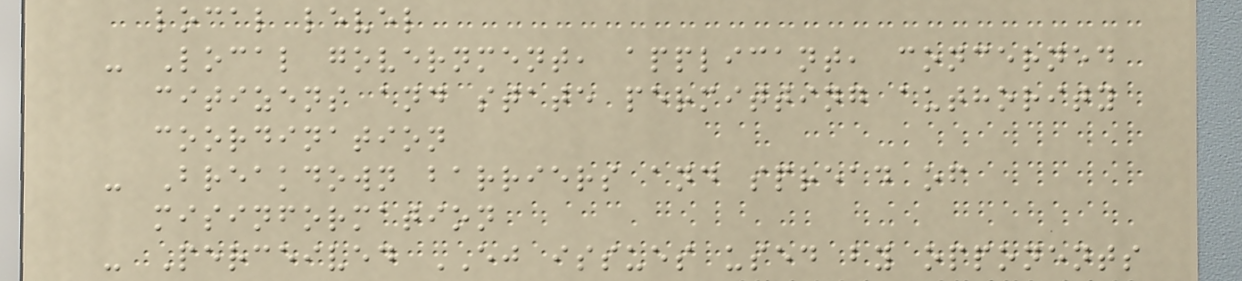local level
- Local government, applicant, concerned
citizens and state permitting authority
coordination
- Breakdown barriers and spread of
misinformation
- Perceived EJ issues used by opponents
